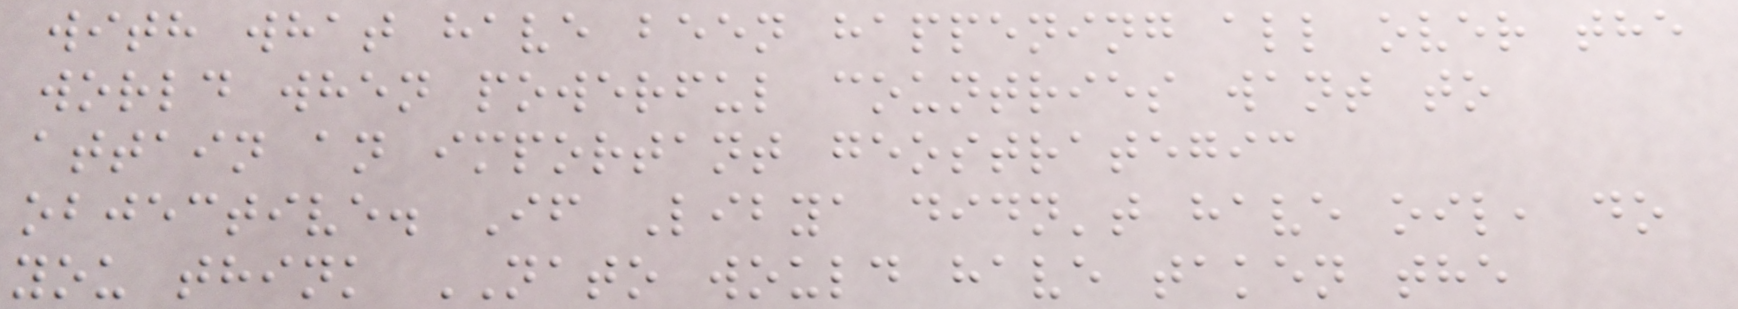with what have been happening all over the
world when powerful countries want to
attain an important geostrategic
objective. If Libya didn't have oil, do
you think NATO would have taken the
